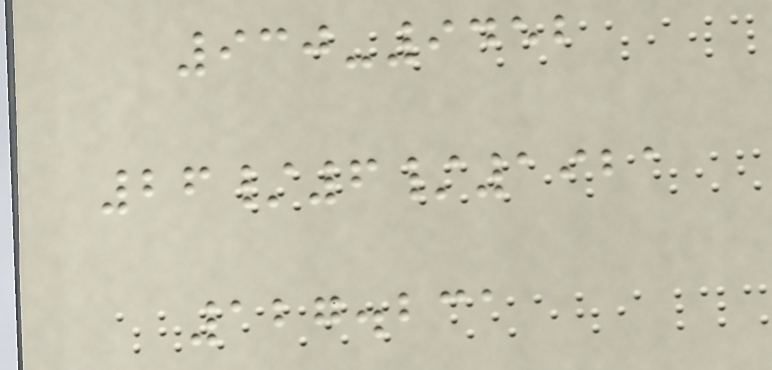930-9452
26/6/1921
127.231
